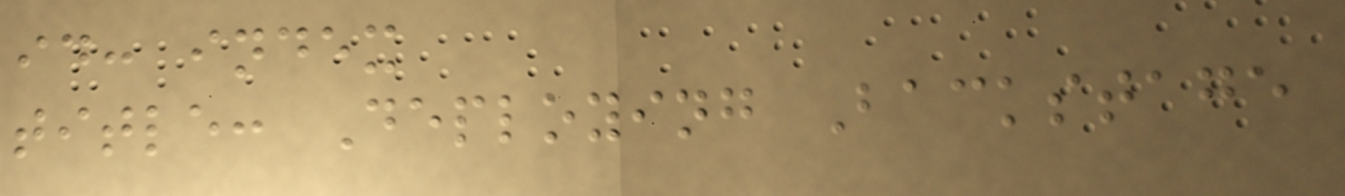id: index
title: Deploying Backstage
